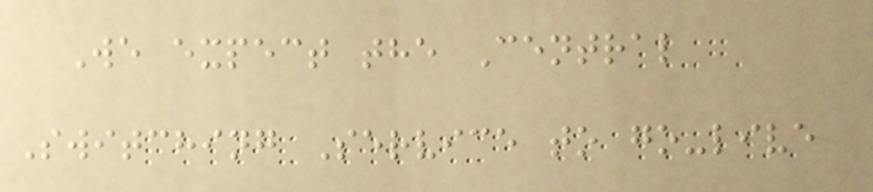We expect the Central
Switching Service to go-live
